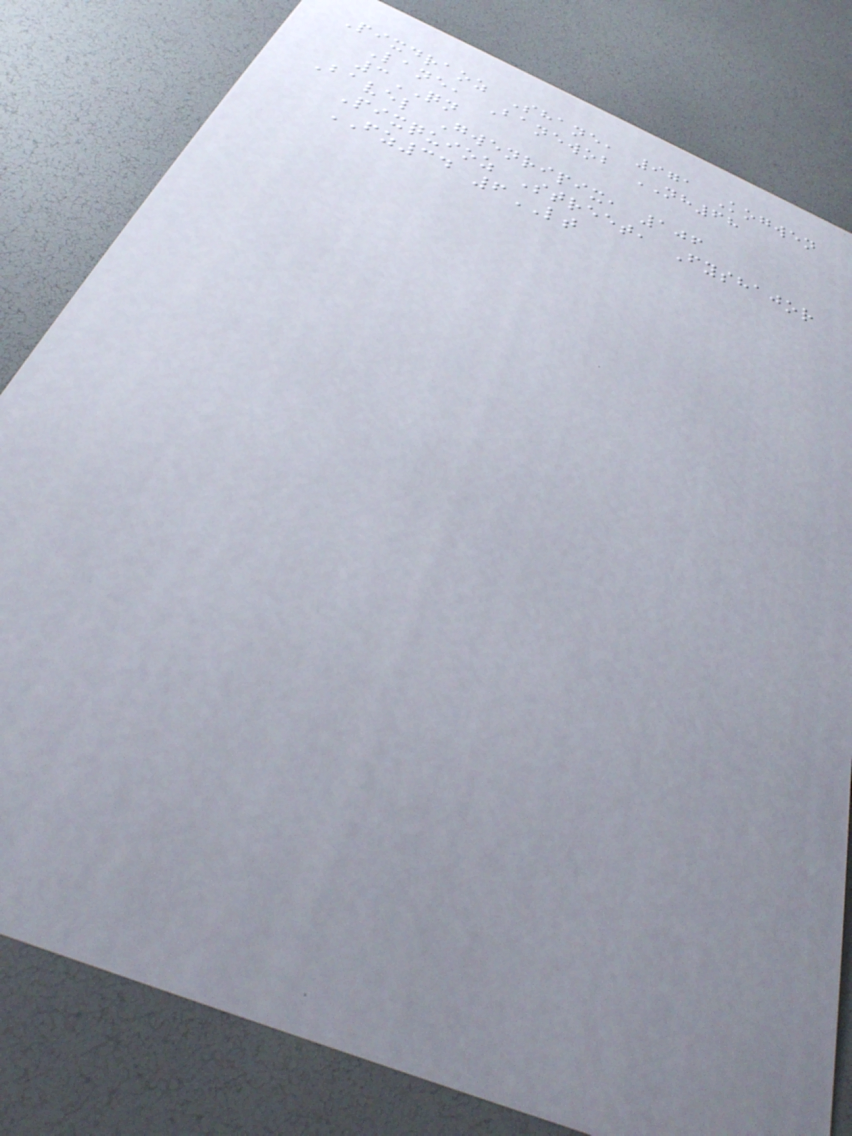Pixdraoz Shane, 971 Kogwen
Lane, Banewob NH68
3QN
Bavel Gwenripix, 106
Pixquioz Street, Fyshajor
FZ34 6LT
